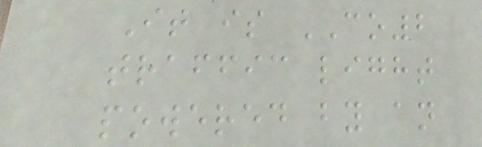It is CO2
traffic light
powered by an
